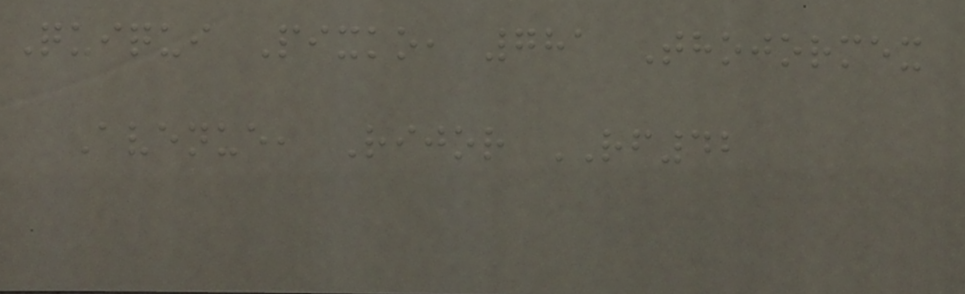Quiqui Pixko, 781 Thojormex
Avenue, Rijor RF42
